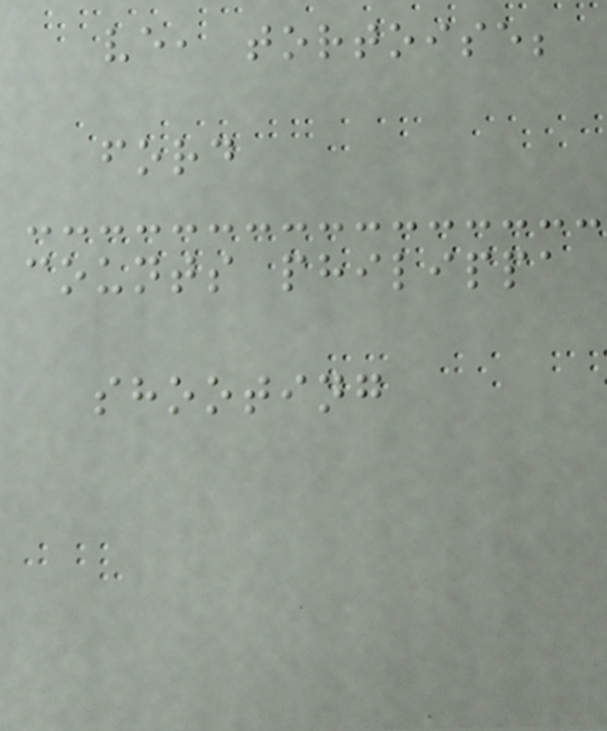ve, tortoise;
ford
counts philippa
shooting
